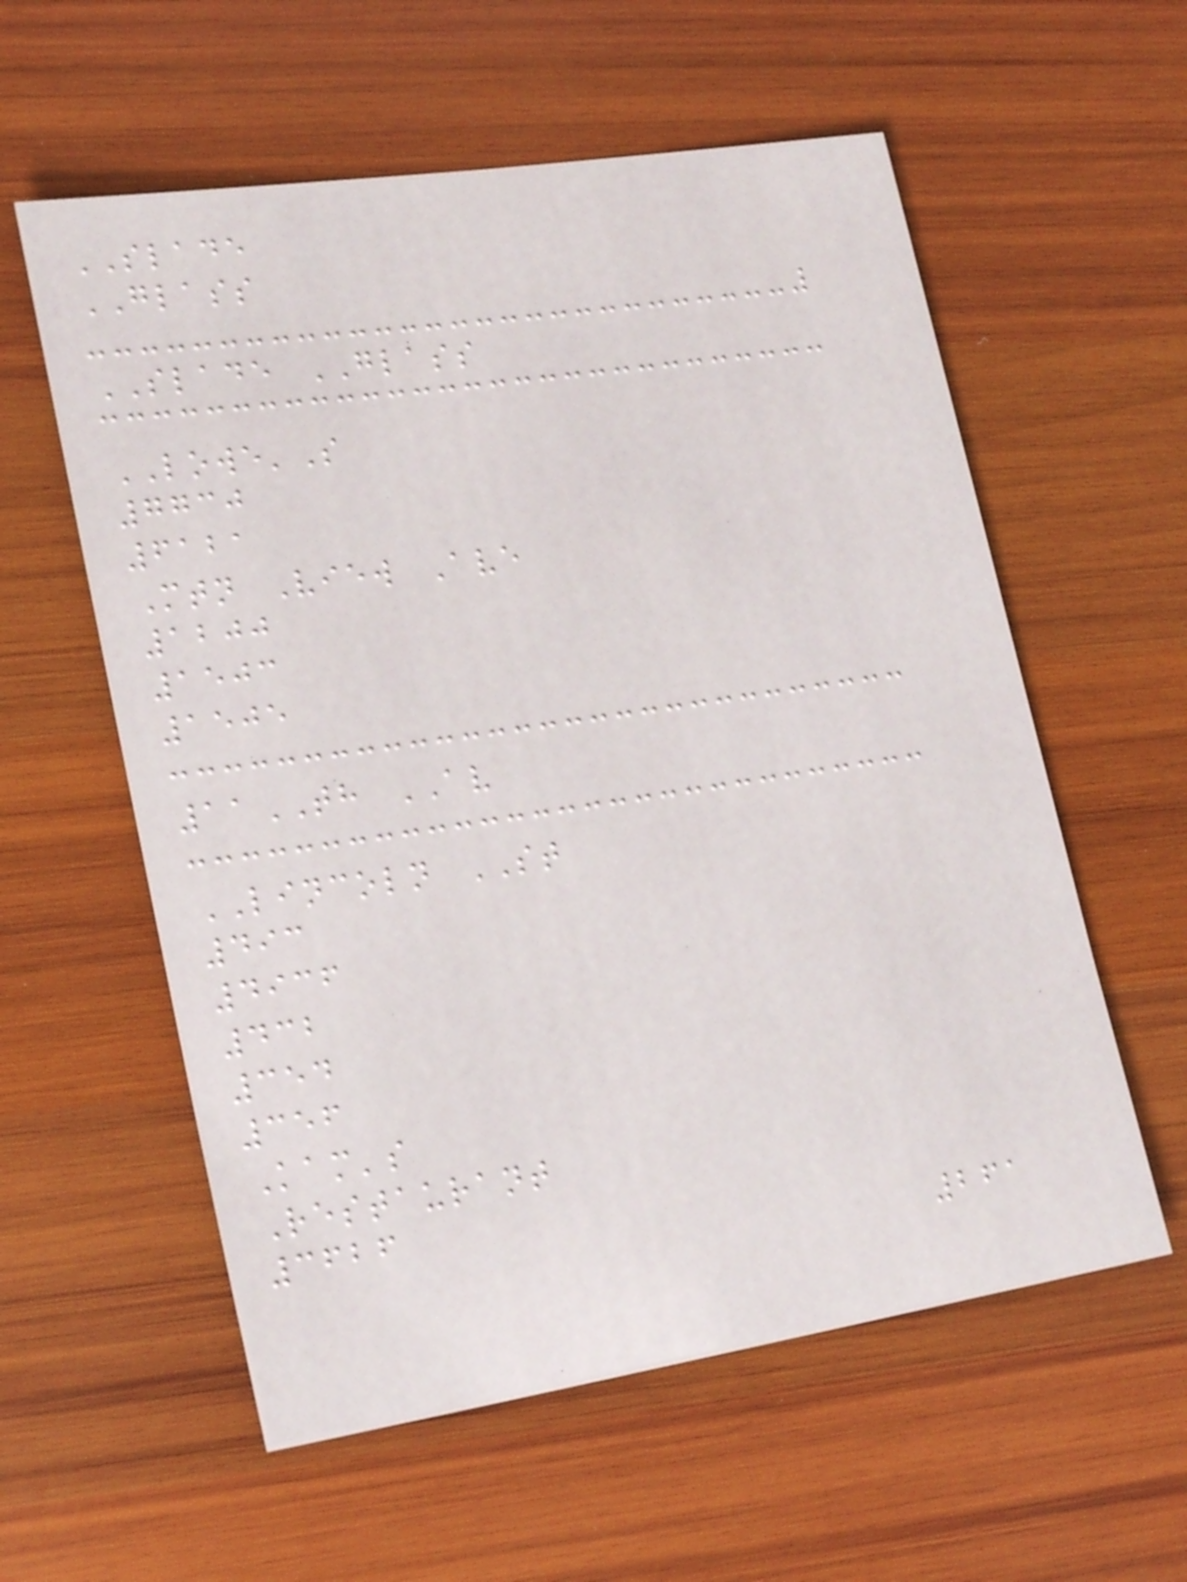SLADE
GLASS
SLADE GLASS
LOWE'S
7730
6121
Mtn View Ave
1200
1503
1505
11TH AV
LINCOLN ST
493
4936
432
354
356
Kam's
Restaurant
3626
261
